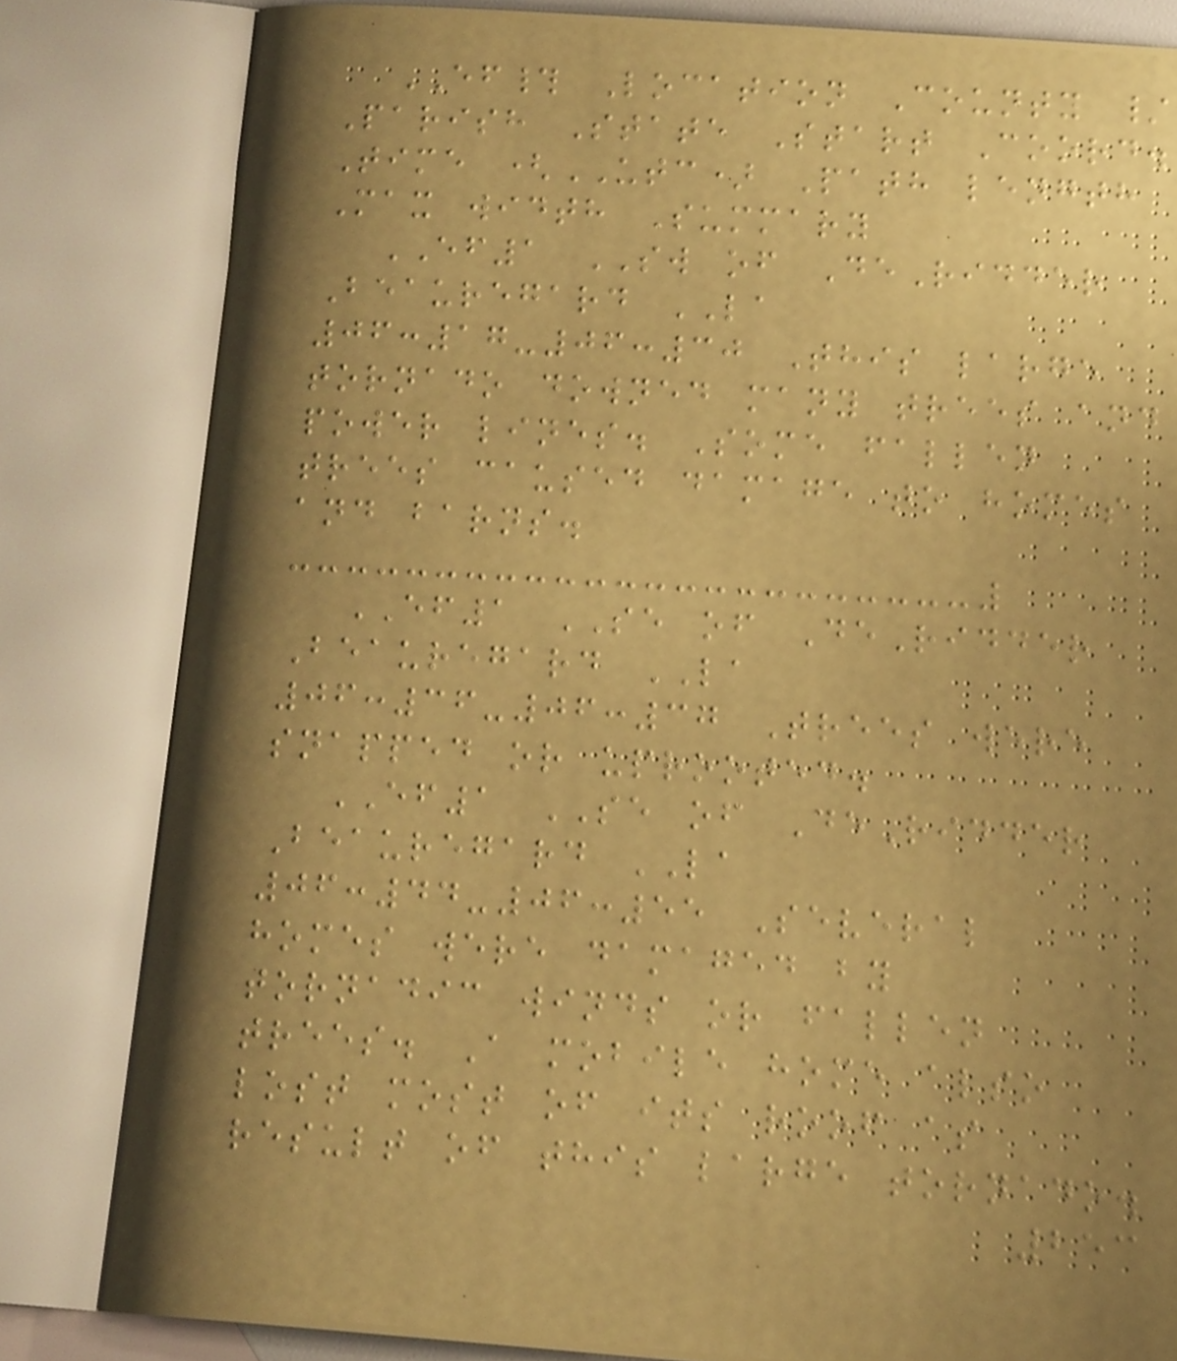EF# Location County /
Parish State Start Coord.
Time (UTC) Path length
Max width Summary
EF1 SW of DeRidder
Beauregard LA
06:17-06:30 This large
tornado downed many trees and
power lines. Some fallen
trees caused damage to homes
and barns.
EF1 SE of DeRidder
Beauregard LA
06:36-06:37 Trees were
snapped or uprooted.
EF1 SE of DeRidder
Beauregard LA
06:44-06:55 Several
homes were damaged by
tornadic winds or fallen
trees. A mobile home also
lost most of its roof as
result of this large tornado.
253
